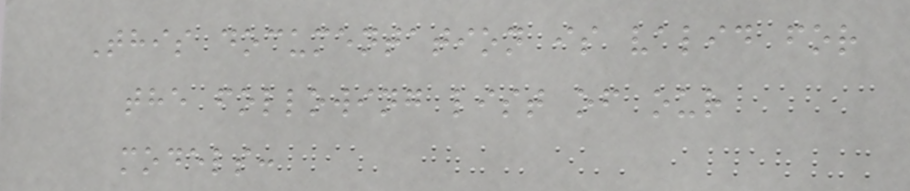This documentation is valid for
the following list of our
models:
